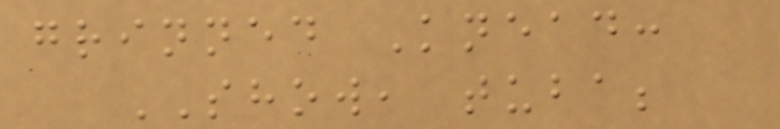grinned Knead:
SHOW, tuba;
